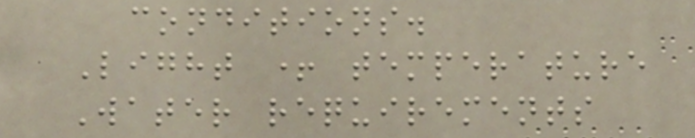conditions.
Light + temperature
Water requirements
